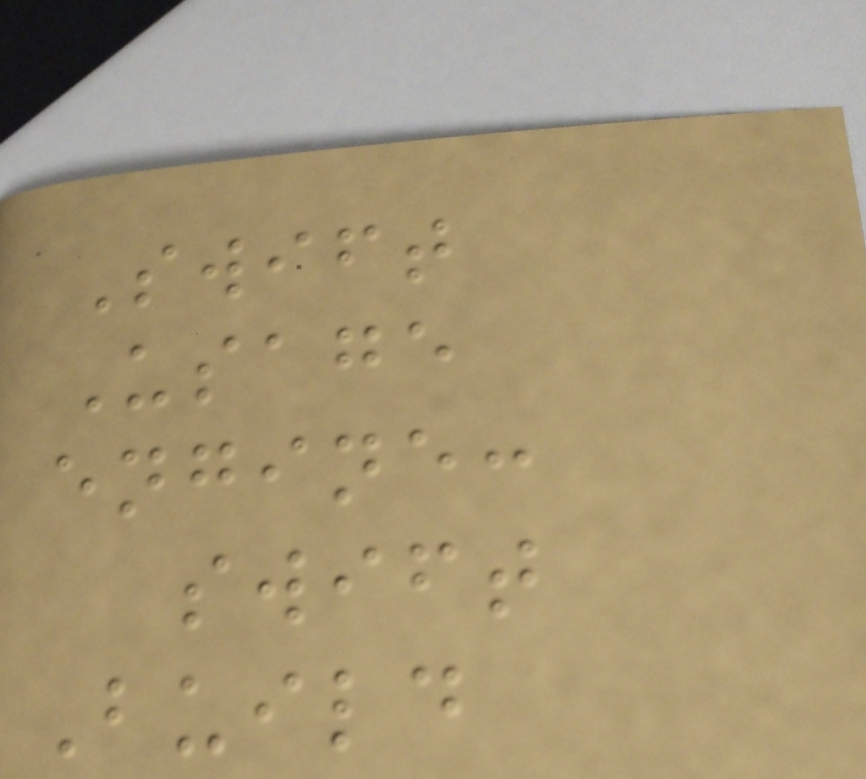Swift
Usage
engine:
swift
Build
